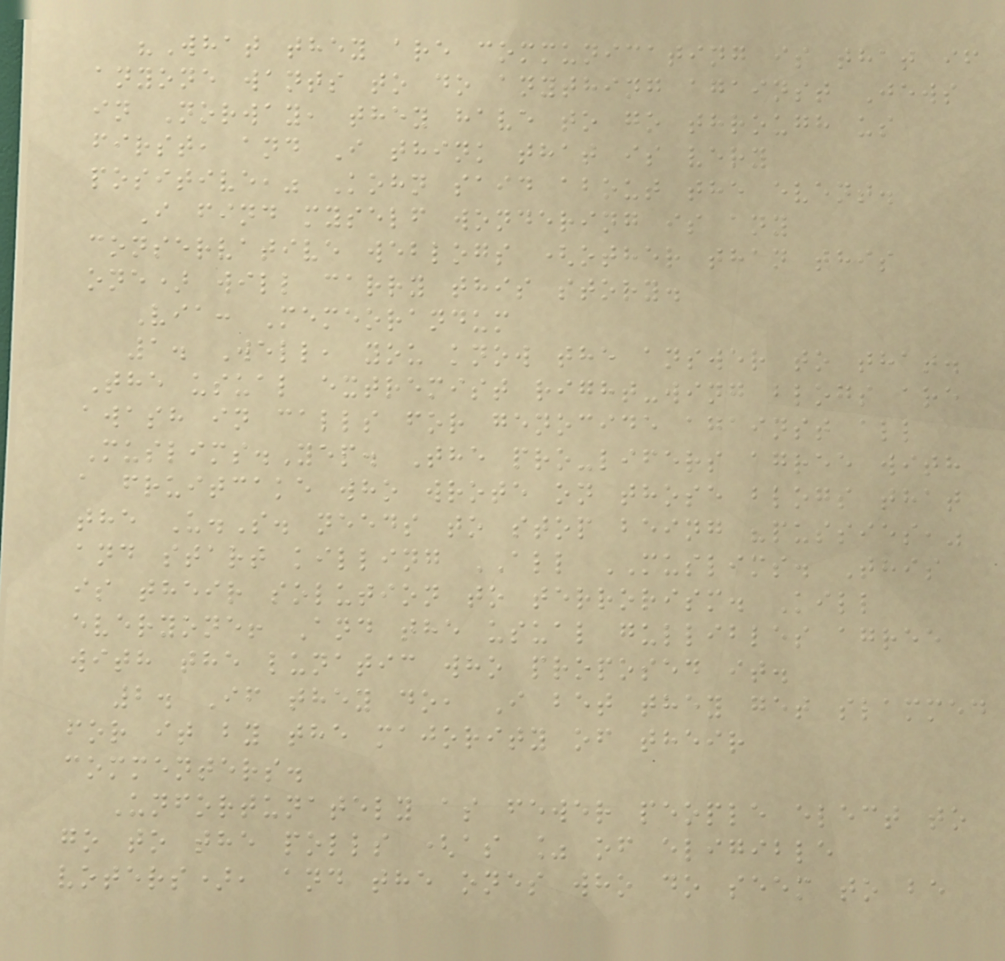"What they are communicating is that if
anyone wants to do anything against Jews
in Norway, they have to go through us
first, and I think that is very
positive," Kohn said about the event.
I find myself wondering is any
conservative weblogs (other than this
one) will carry this story.
Via: Memeorandum
1. Well, you know the answer to that.
The usual extremist right-wing blogs are
awash in calls for genocide against all
Muslims.Yep. The pro-lifers agree with
a fruitcake who wrote on those blogs that
the U.S. needs to stop being "pussies,"
and start killing ALL MUSLIMS. This
is their solution to terrorism. Kill
everyone! And the usual gullibles agree
with the lunatic who proposed it.
2. If they do, I bet they get slammed
for it by the majority of their
commenters.
Unfortunately as fewer people elect to
go to the polls (as % of eligible
voters), and the ones who do seem to be
